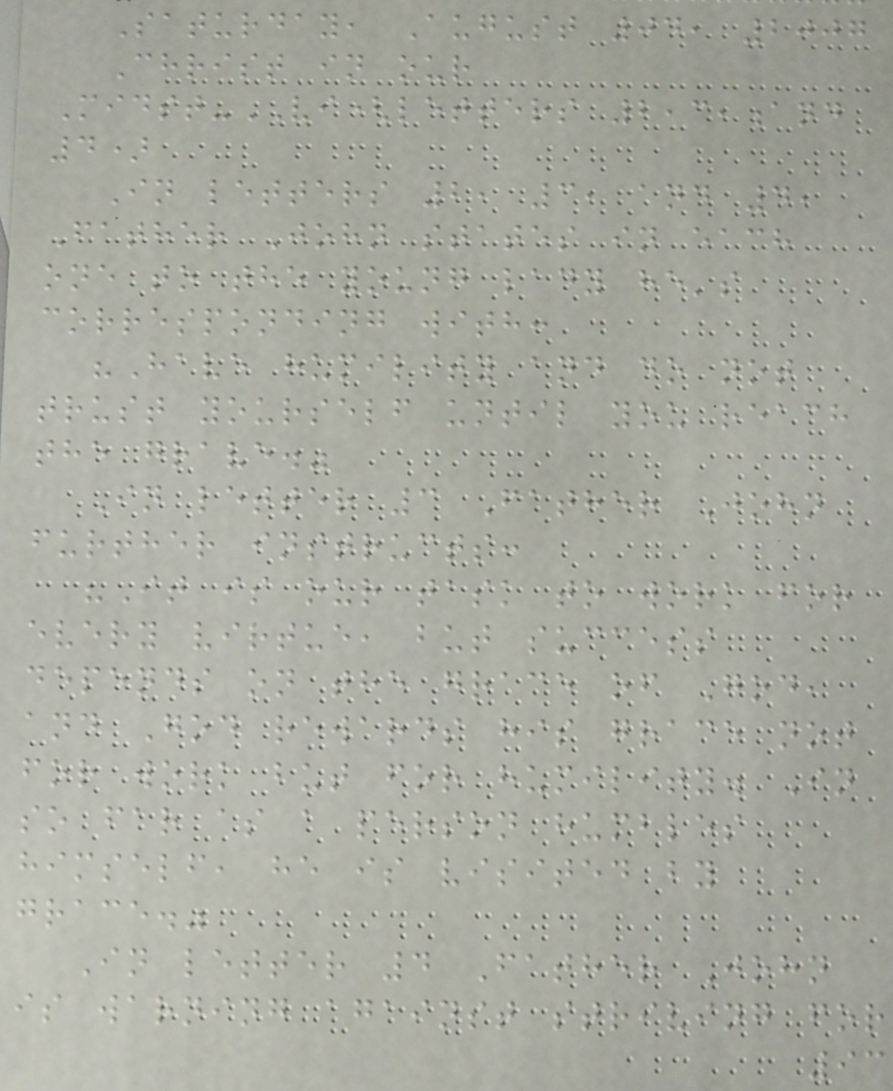Saturday, August 04, 2007
Christ in our
Midst-VI(letters 2,3,and
4)
In letters 2, 3, and 4,
Father John states in each
one to the young lady he's
corresponding with:
"Have humility and do not
trust yourself until you reach
the grave."
In letter 3 Father John
further instructs:
"It is our task to work for
every virtue, but success
depends on the grace of God,
and God rewards his grace not
for work but for humility. In
so far as a person humbles
himself, he is visited by
grace."
In letter 4 Father John
is warning against striving for
93
